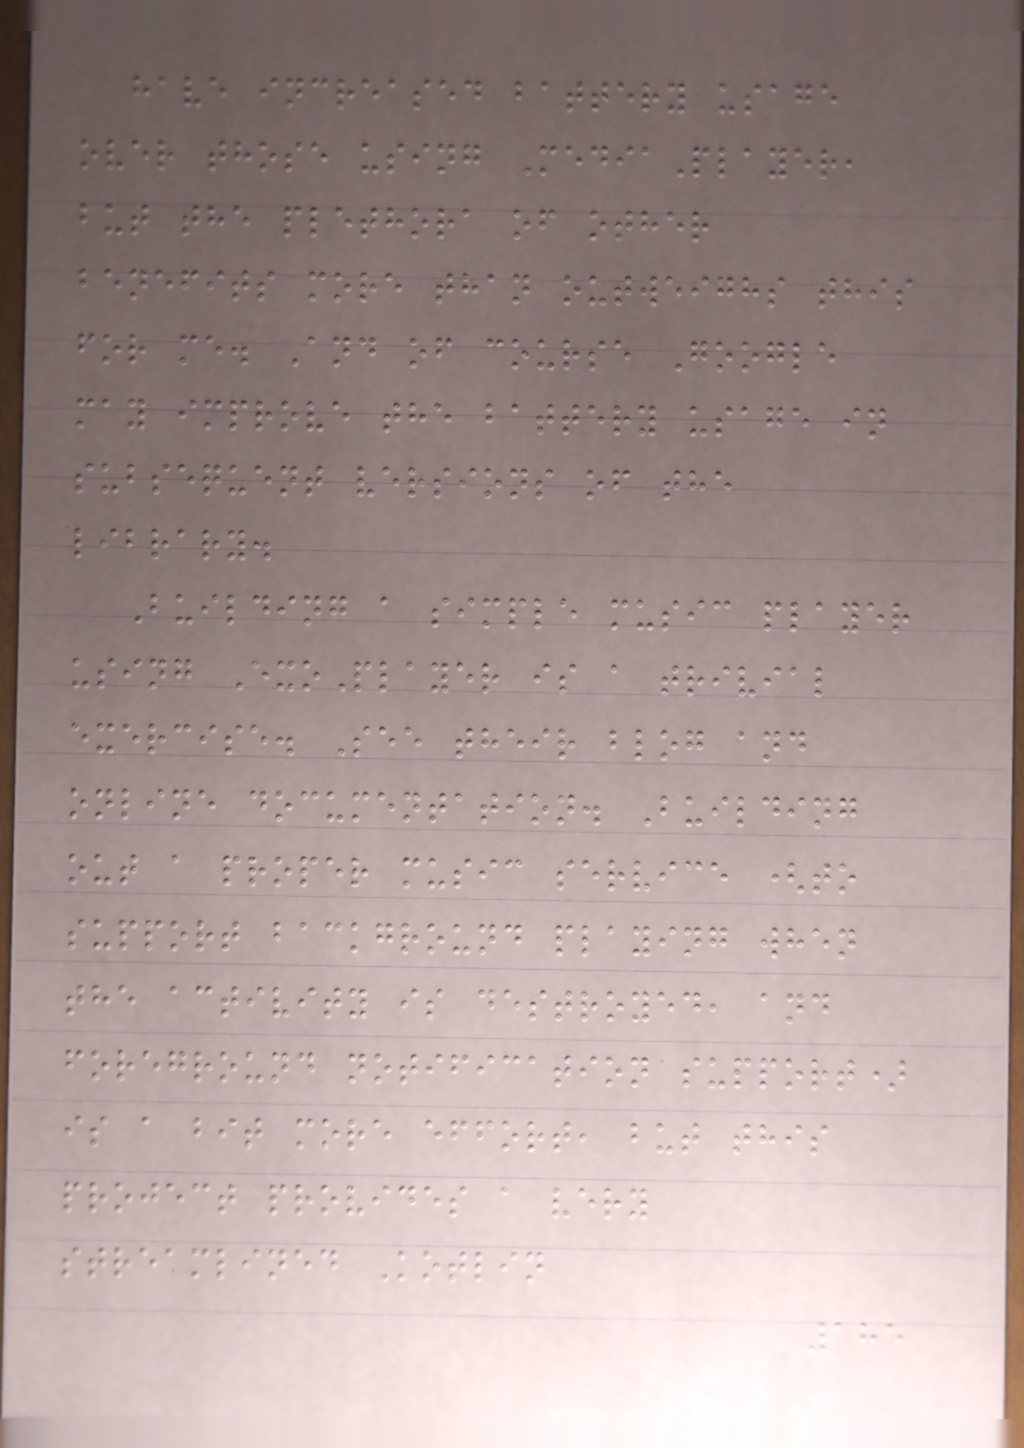have increased battery usage
over those using MediaPlayer,
but the plethora of other
benefits more than outweighs this
for me. And of course Google
may improve the battery usage in
subsequent versions of the
library.
Building a simple music player
using ExoPlayer is a trivial
exercise. See their blog and
online documentation. Building
out a proper music service (to
support background playing when
the activity is destroyed, and
foreground notification support)
is a bit more effort, but this
project provides a very
streamlined Kotlin
185
